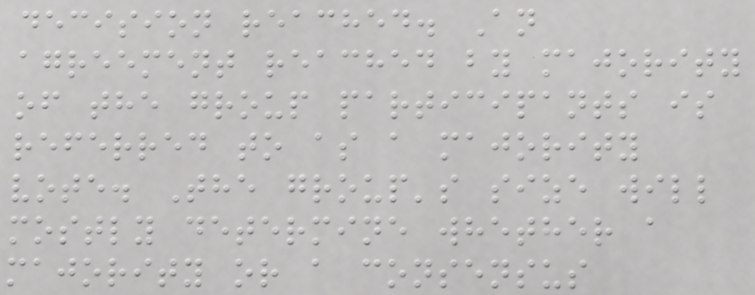decision reached. An
agreement reached by majority
of the group participants is
referred to as a majority
vote. The group's size will
mostly determine whether a
majority or a consensus
